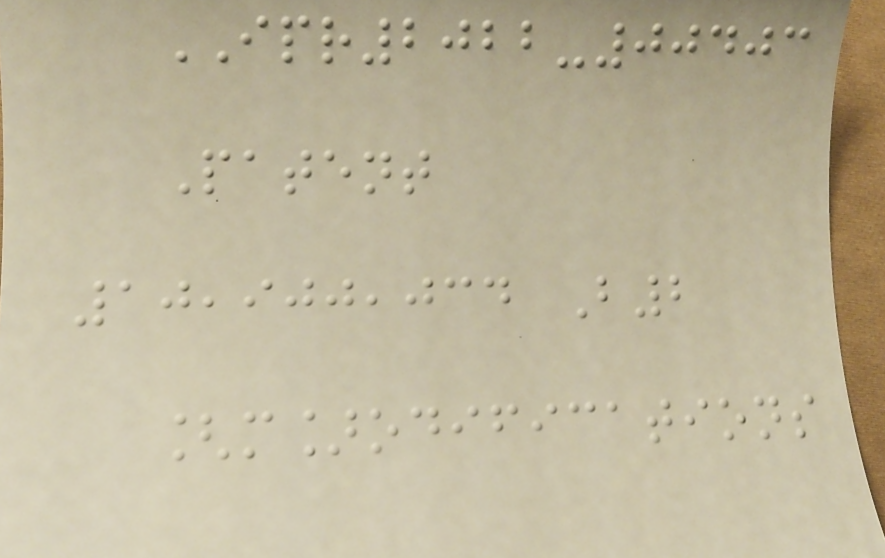IPR2022-00403
Patent
10,900,034 B2
[m]odifications
